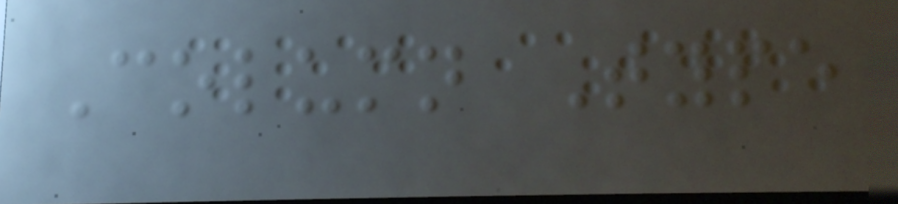Column Type
